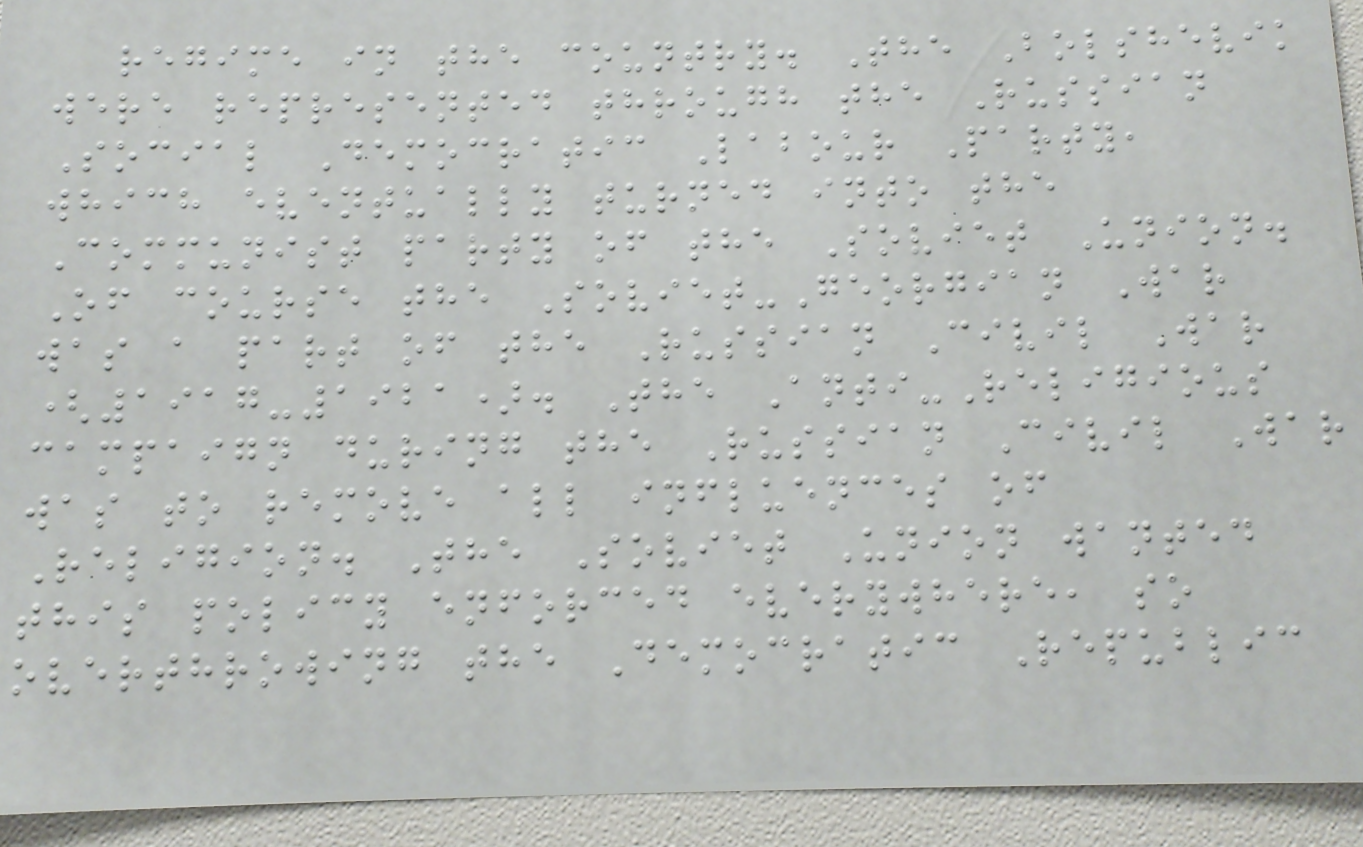regime in the country. The Bolshevik
were represented through the Russian
Social Democratic Labour Party,
which eventually turned into the
Communist party of the Soviet Union.
Of course the Soviet-Georgian War
was a part of the Russian Civil War
(1917-1921). The Anti-Religious
campaign during the Russian Civil War
was to remove all influences of
Religion. The Soviet Union wanted
this policy enforced everywhere, so
overthrowing the Democratic Republic
